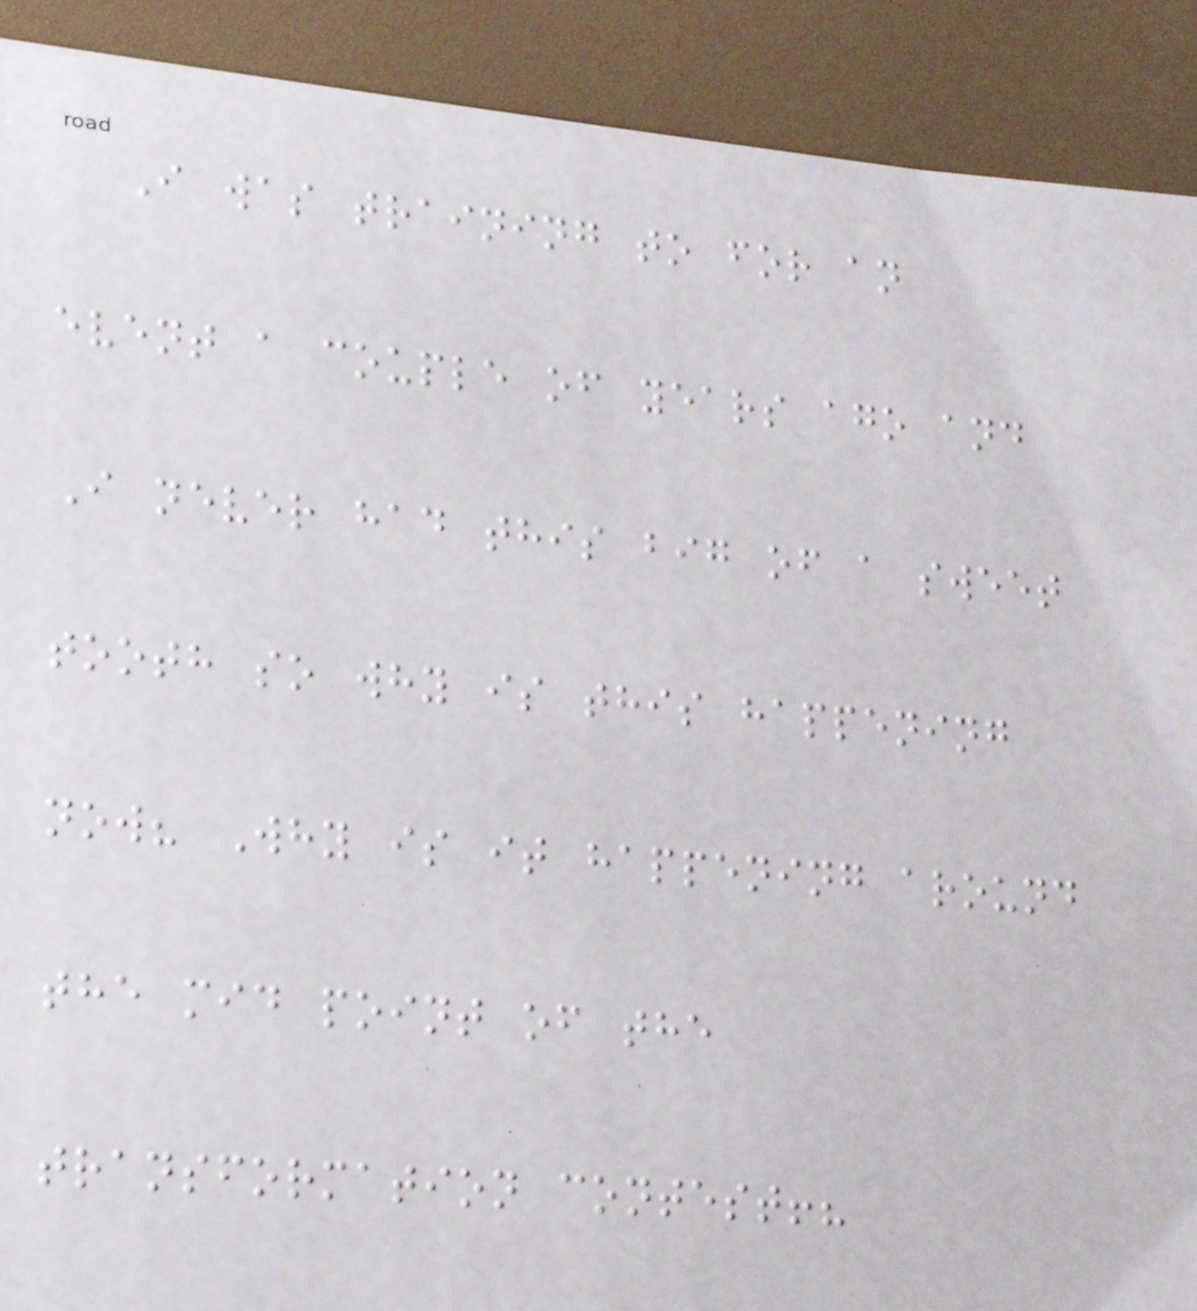I was training to for an
event a couple of years ago and
I never had this big of a sweet
tooth so why is this happening
now? Why is it happening around
the mid point of the
transformation contest!?
